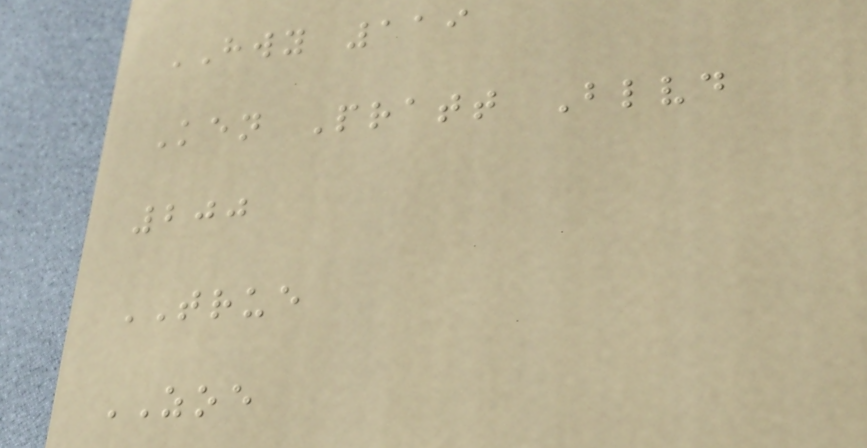HWY 119
Ken Pratt Blvd
200
TRUE
ZOE
